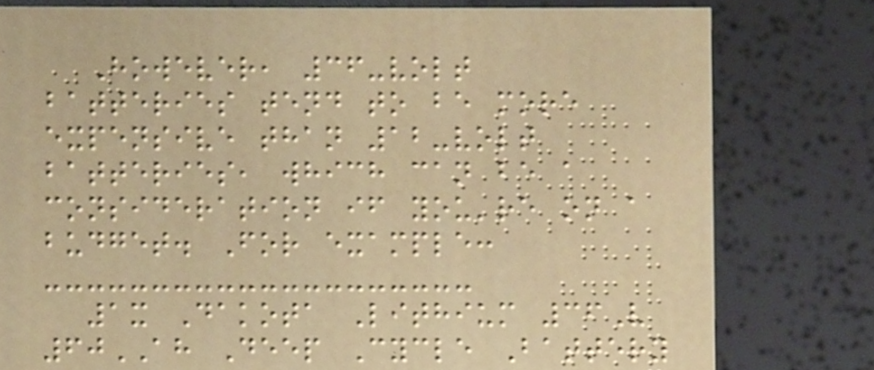However, 36-volt
batteries tend to be more
expensive than 12-volt
batteries, which can be a
consideration if you're on a
budget. For example:
1x Dakota Lithium 36V
60AH Deep Cycle Battery
